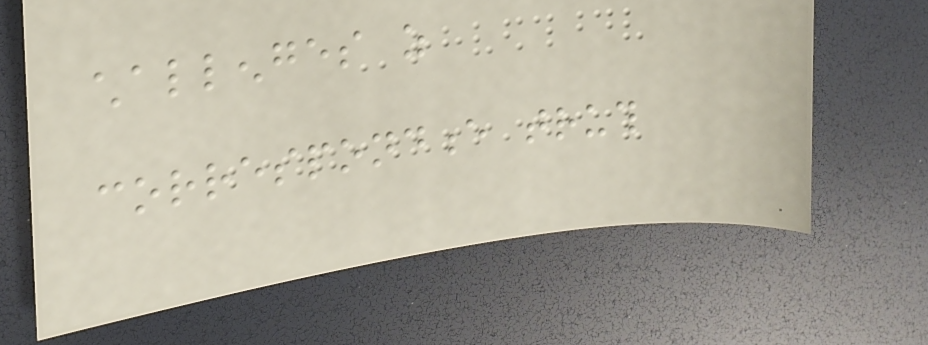challenges as
correspondence truth
